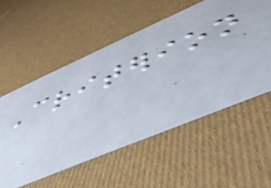Criterion
